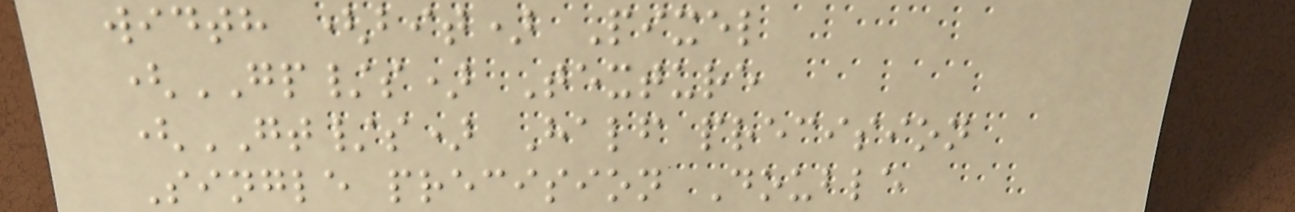width (bit) Pixel
(GP/s) Texture
(GT/s) Half precision
Single precision Double
